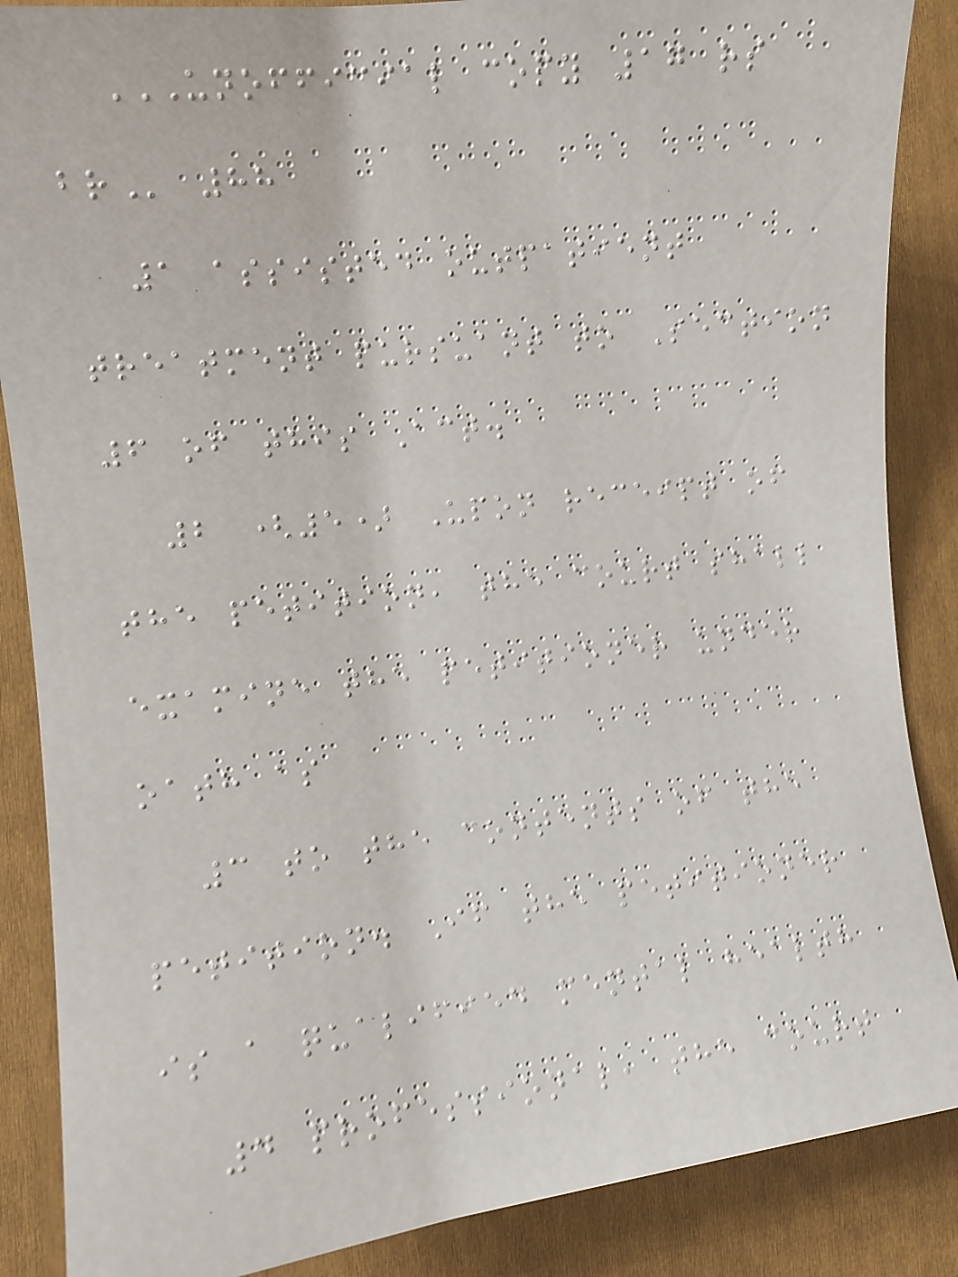UNOFFICIAL COPY 17 RS
BR 88
1 assisted outpatient
treatment pursuant to Section
6 of this Act.
2 (5) Upon receipt of
the petition, the court shall
examine the petitioner under
oath as
3 to the contents of the
petition. If the petitioner
is a qualified mental health
4 professional, the court
